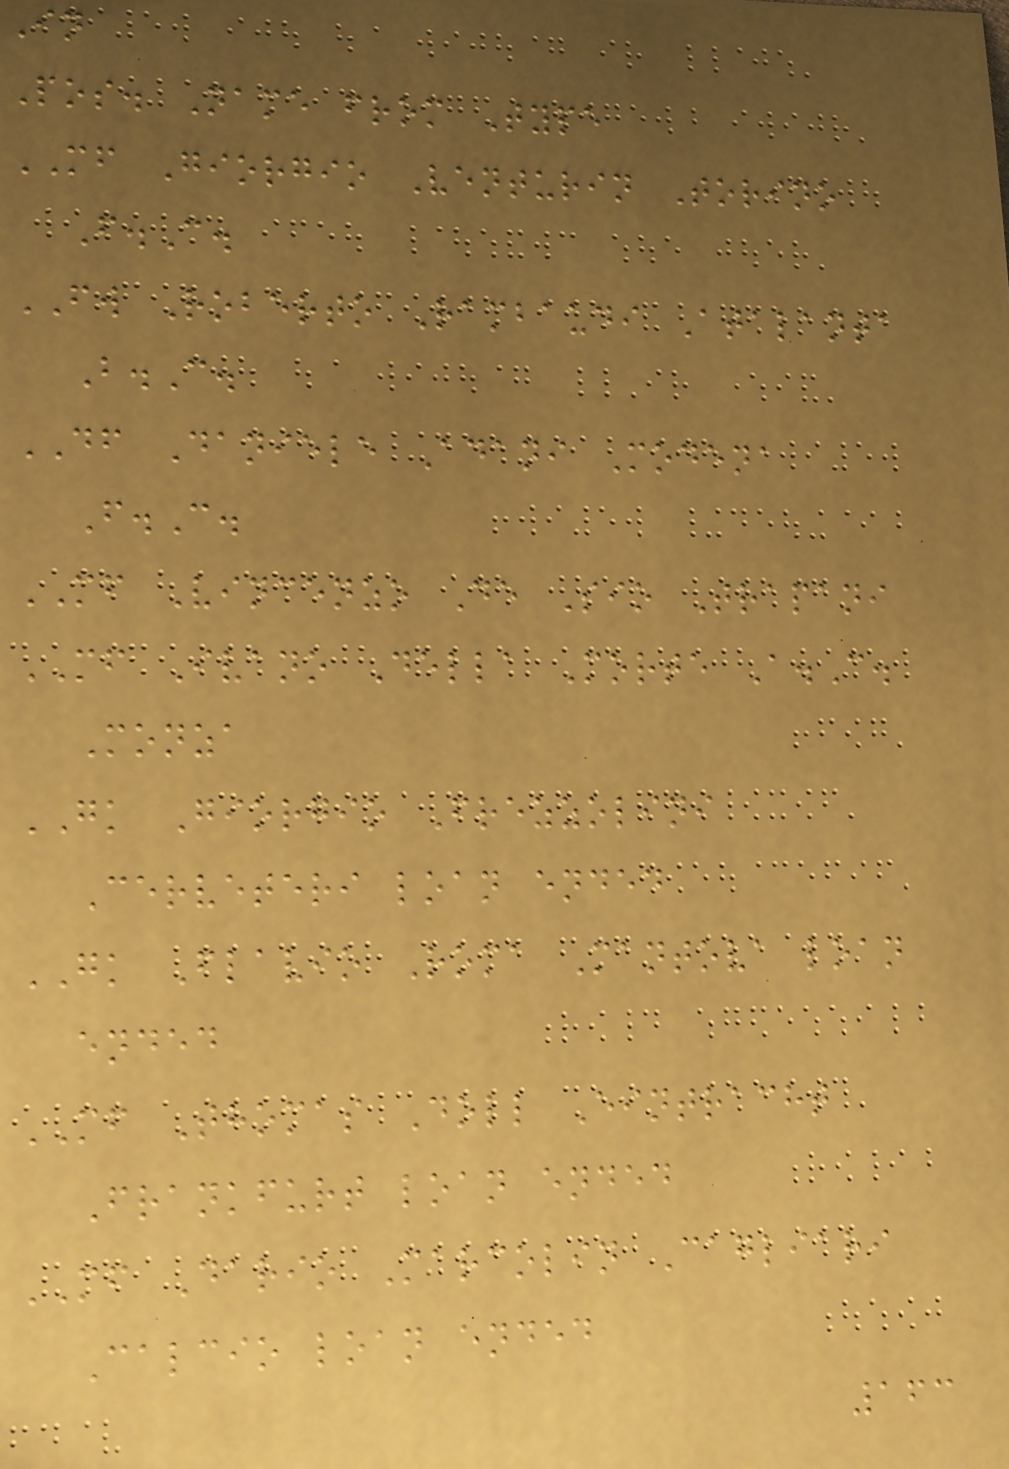In
Pos. Name from Type
MF Giorgio Venturin Torino
F.C.
FW Roberto Rambaudi Atalanta
B.C.
DF Daniele Adani Modena
F.C.
MF Vincenzo De Sio Trapani
MF Ivano Della Morte A.C.
Monza
GK Giorgio Frezzolini
Cerveteri loan ended
GK Flavio Roma Mantova loan
ended
MF Thomas Doll Eintracht
Frankfurt loan ended
MF Dario Marcolin Cagliari
Calcio loan ended
163
